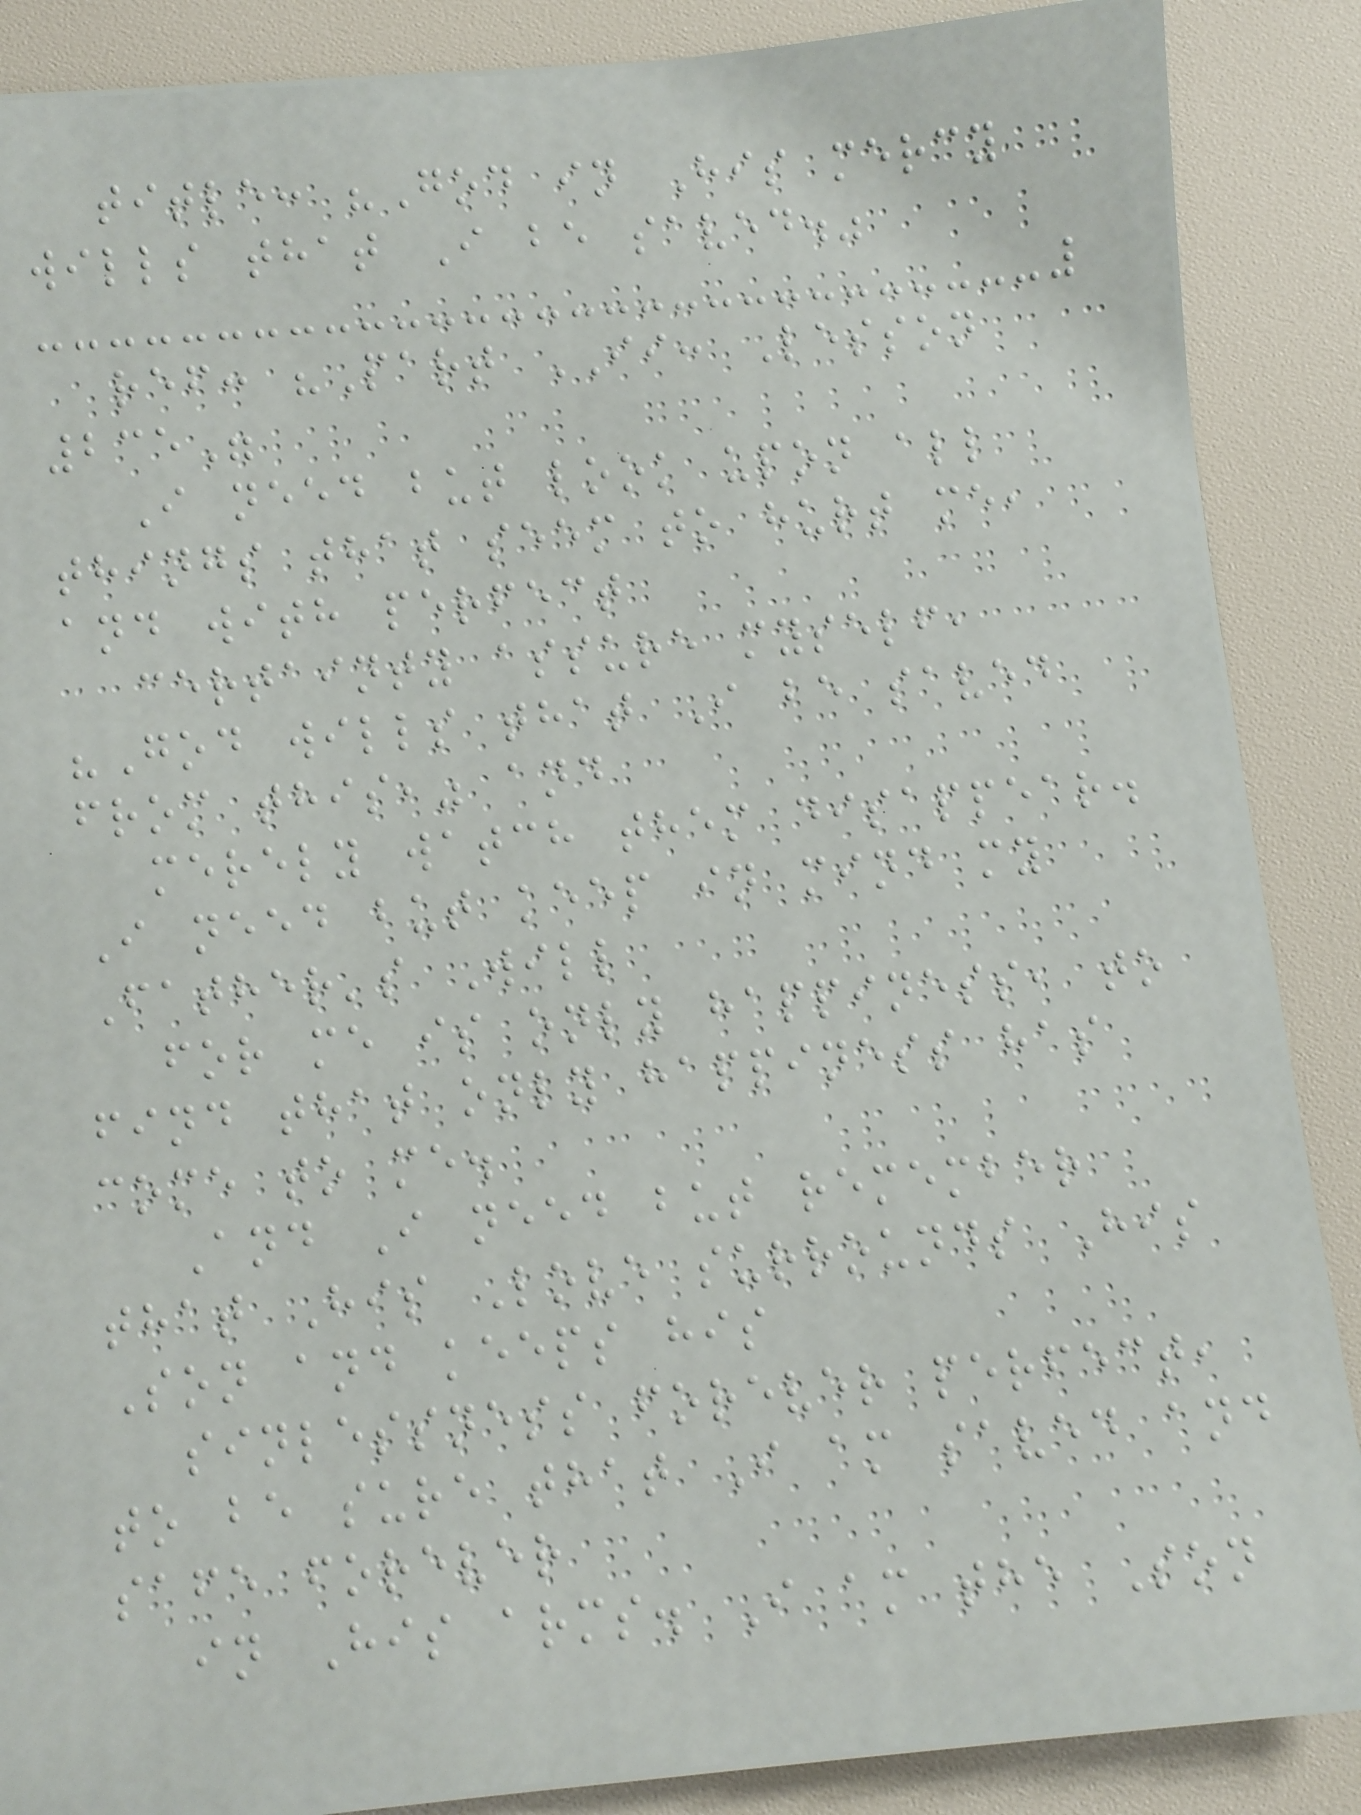title: "God in His mercy
wills that I be saved."
ref: "Part II: Lesson
235"
I need but look upon all
things that seem to hurt me,
and with perfect
certainty assure myself,
"God wills that I be saved
from this," and
merely watch them disappear.
I need but keep in mind my
Father's Will
for me is only happiness, to
find that only happiness has
come to me.
And I need but remember
that His Love surrounds His
Son and keeps his
sinlessness forever perfect,
to be sure that I am saved and
safe forever
in His arms. I am the Son
